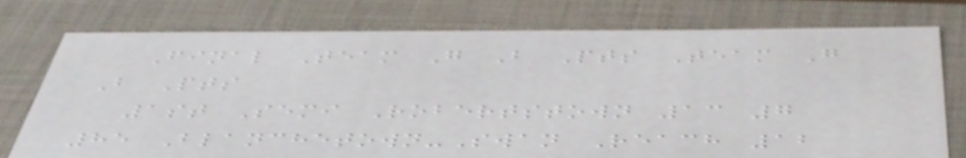Final Team G B Pts Team G
B Pts
1st Semi Robertstown 13 7
85 Blanchetown-Swan Reach 12
